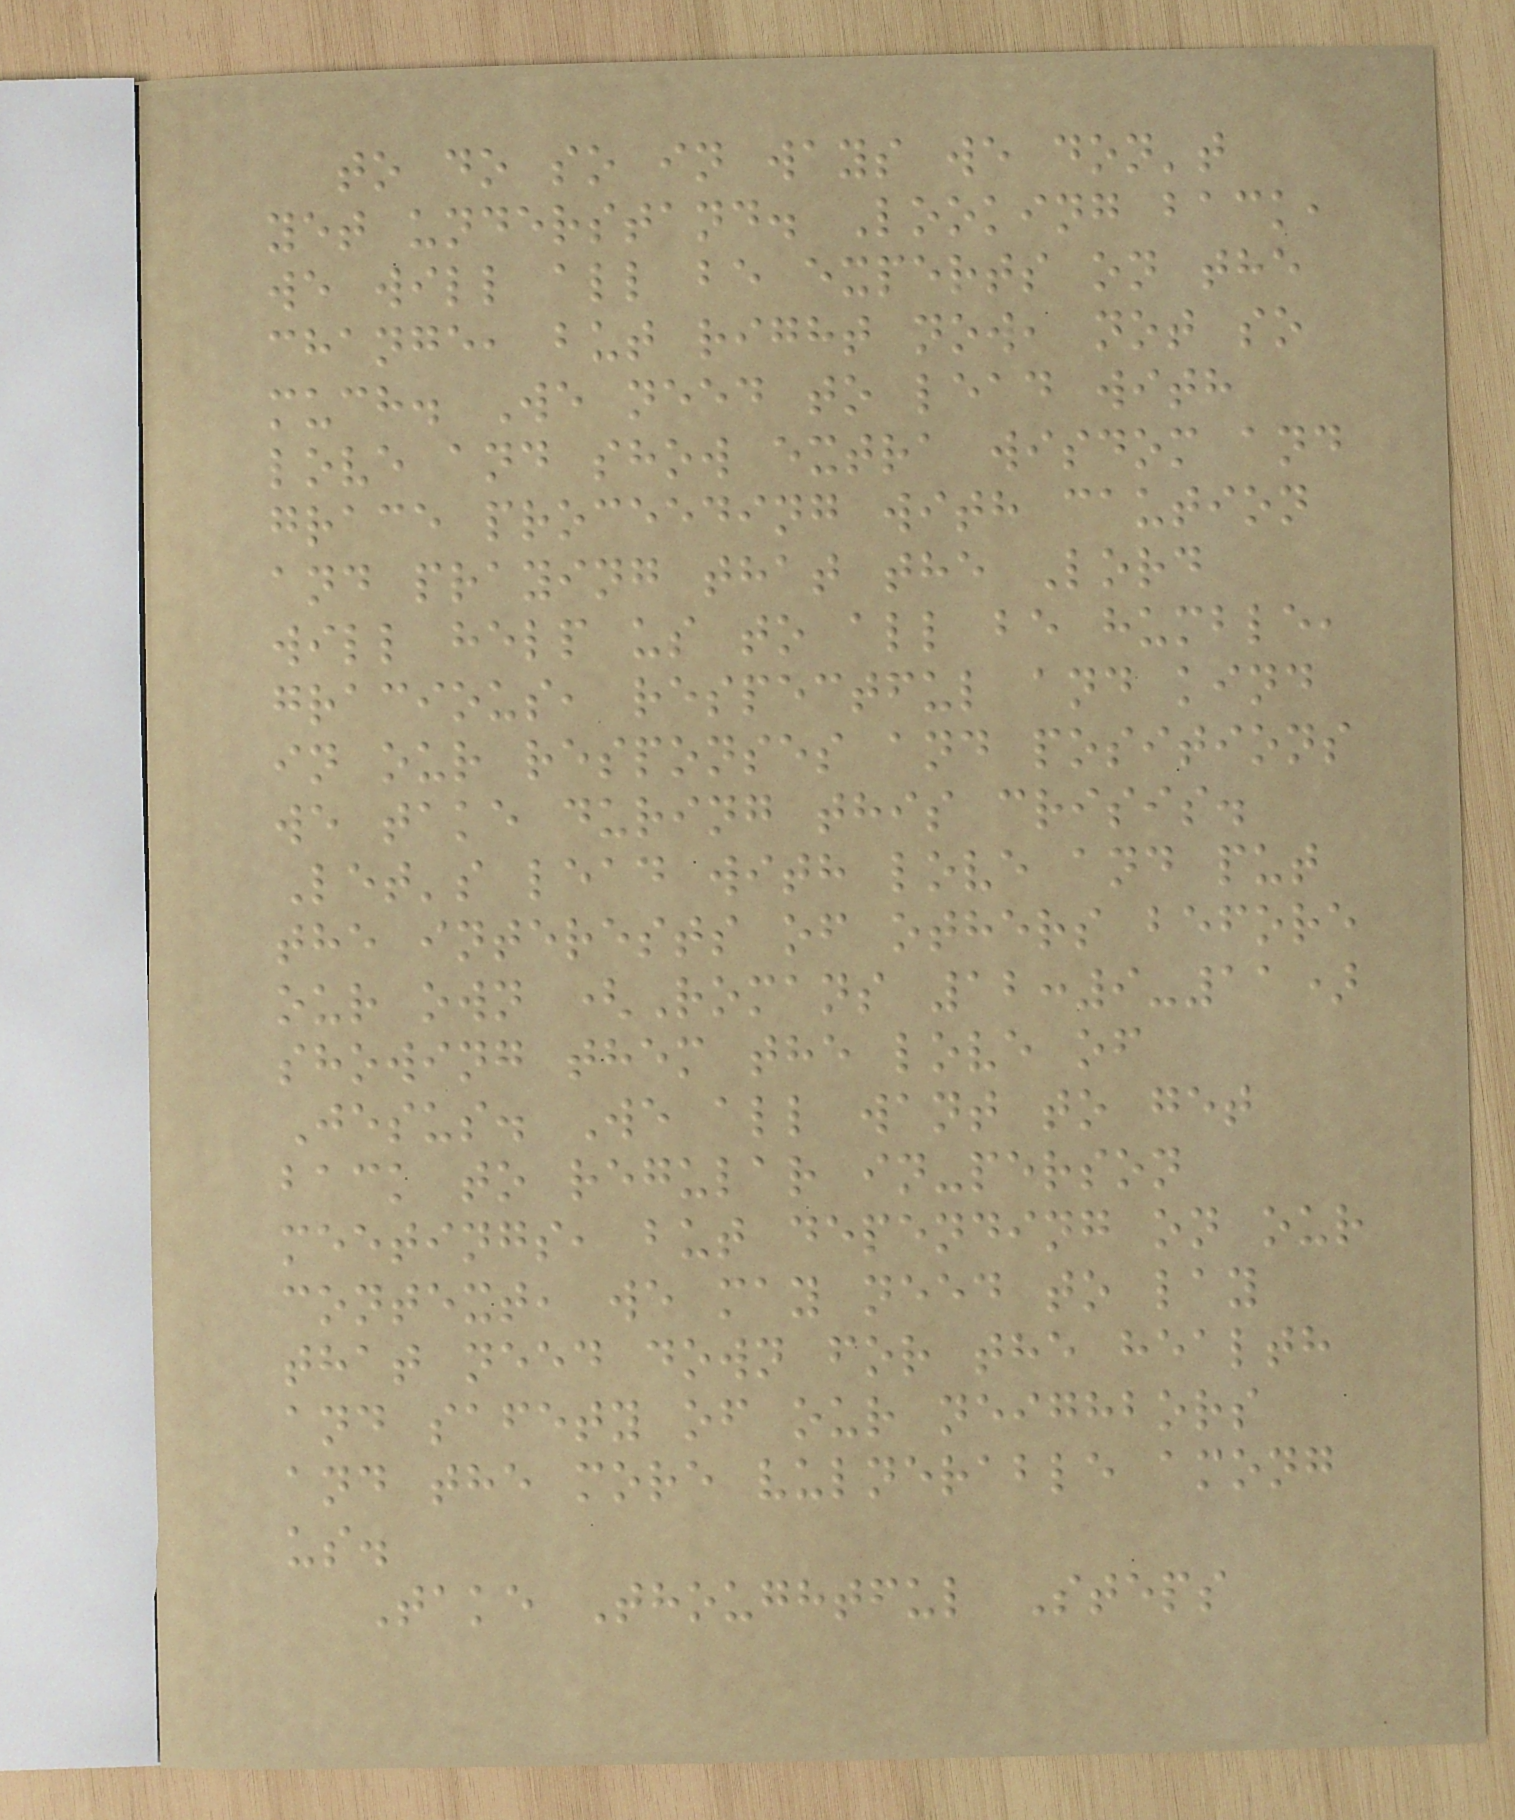to do so in ways we don't
yet understand. Looking back,
we will all be experts on the
change, but right now, not so
much. We need to lead with
love and show extra wisdom and
grace proceeding with caution
and praying that the Lord
will help us to all be humble,
gracious, respectful and kind
in our responses and positions
we take during this crisis.
Let's lead with love and put
the interests of others before
our own (Romans 12:9-11)
showing them the love of
Jesus. We all want to get
back to regular in-person
meetings, but depending on our
context, we may need to lay
that need down for the health
and safety of our neighbors
and the more vulnerable among
us.
Take Thoughtful Steps
